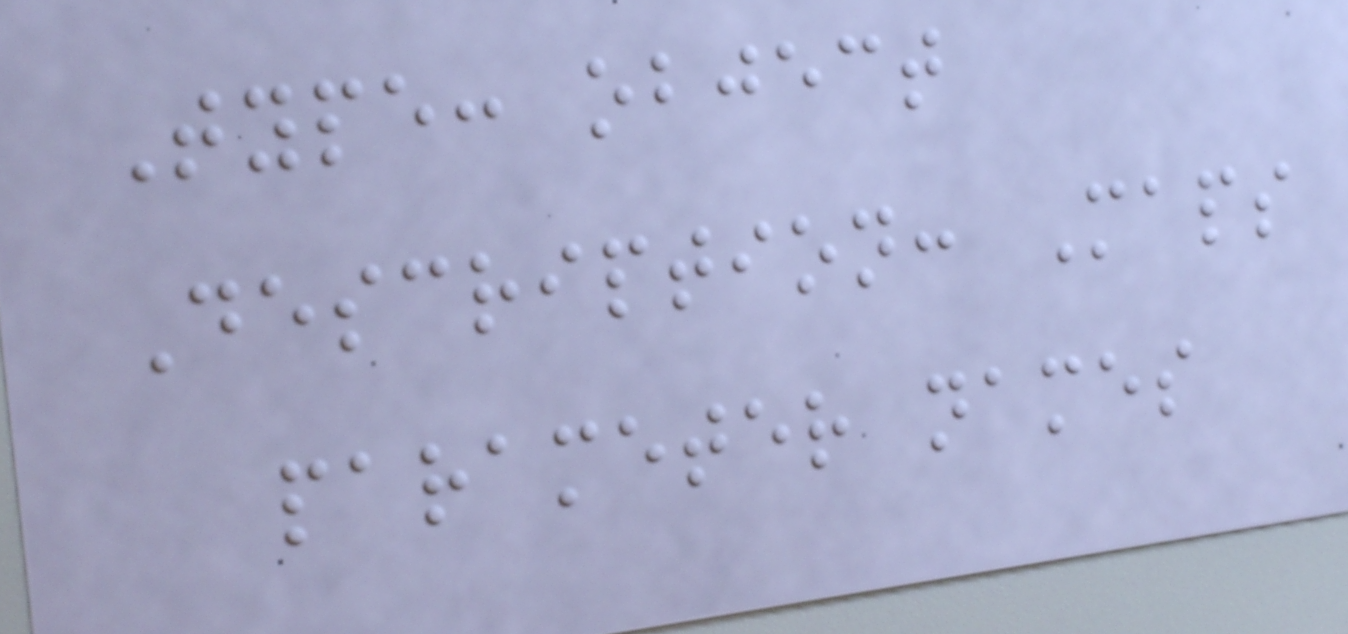Type: object
Description: Maps
parameter names
